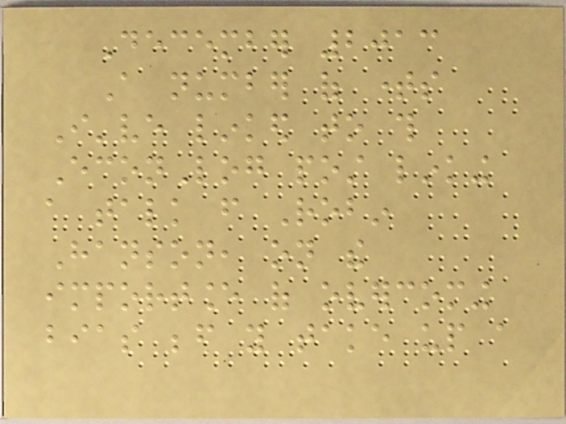December 2013
A number of times
I've linked to this
EconLog post linking
a talk from Robin
Hanson, on the
importance of overcoming
bias before you take up a
